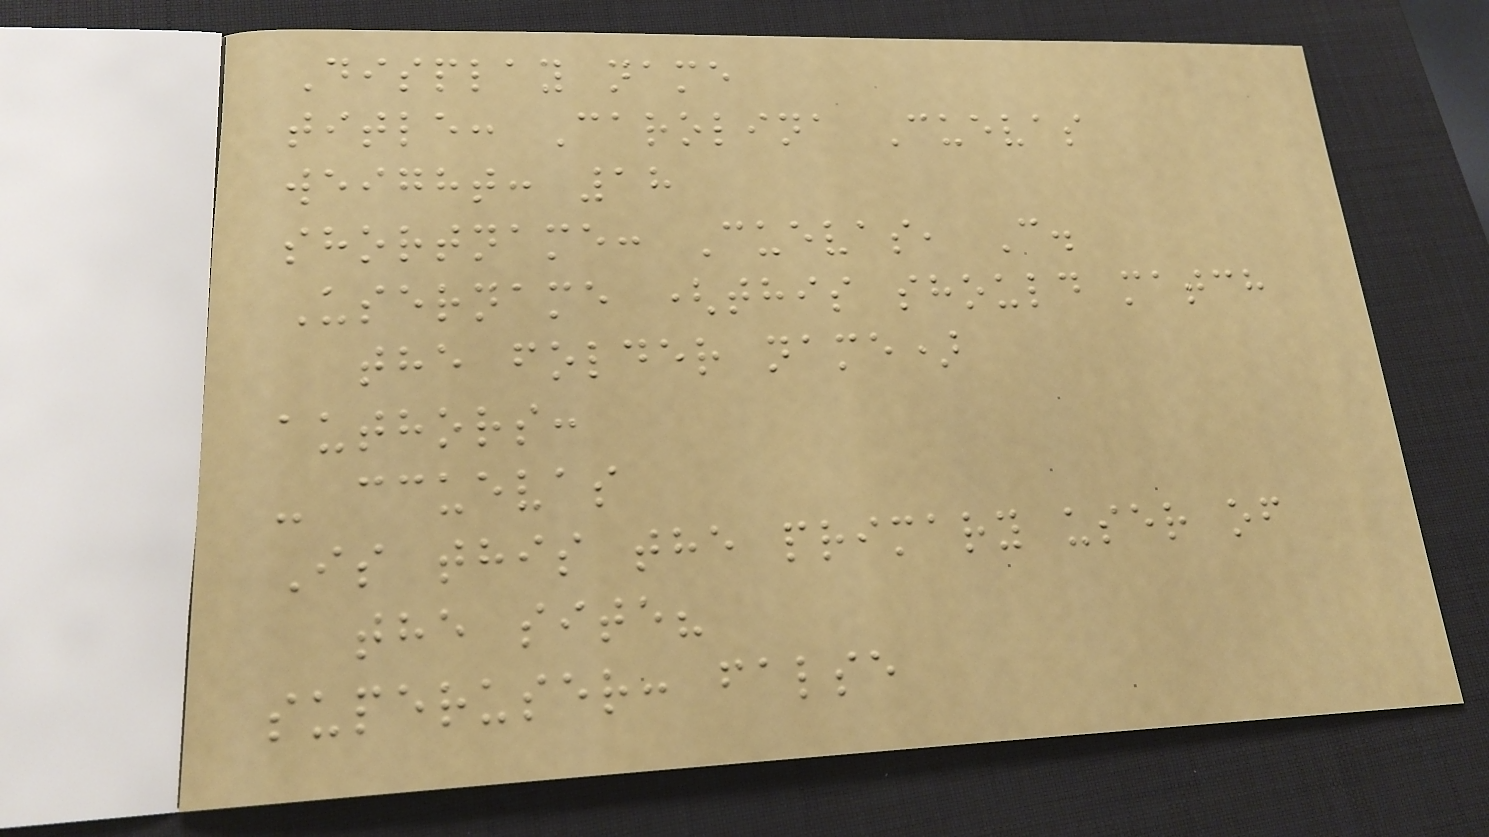Display name
title: Carolina Cuevas
weight: 18
shortname: Cuevas, C.
Username (this should match
the folder name)
authors:
- ccuevas
Is this the primary user of
the site?
superuser: false
